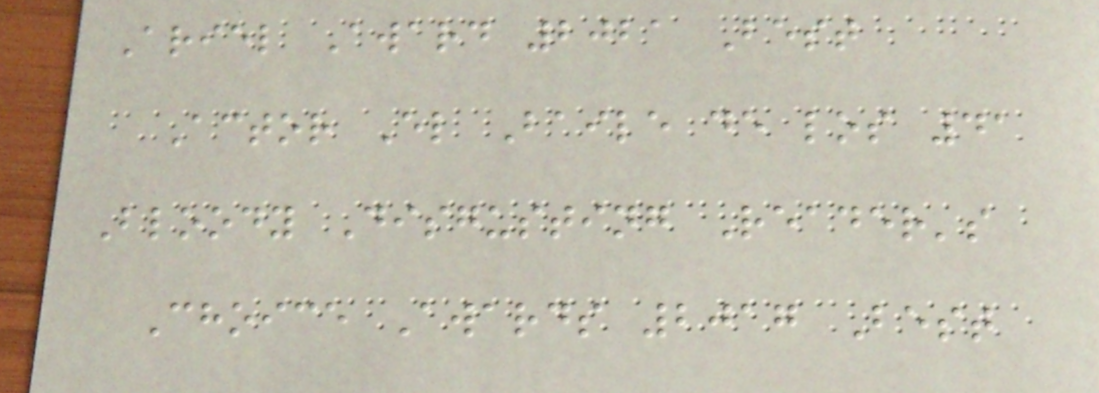Ariel Award 2021 Best
Actor El Baile de los 41
Bloody Disgusting Reader's
Choice Awards 2017 Best
